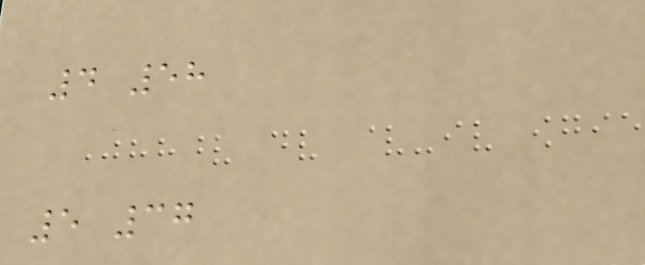4 58
5 37
